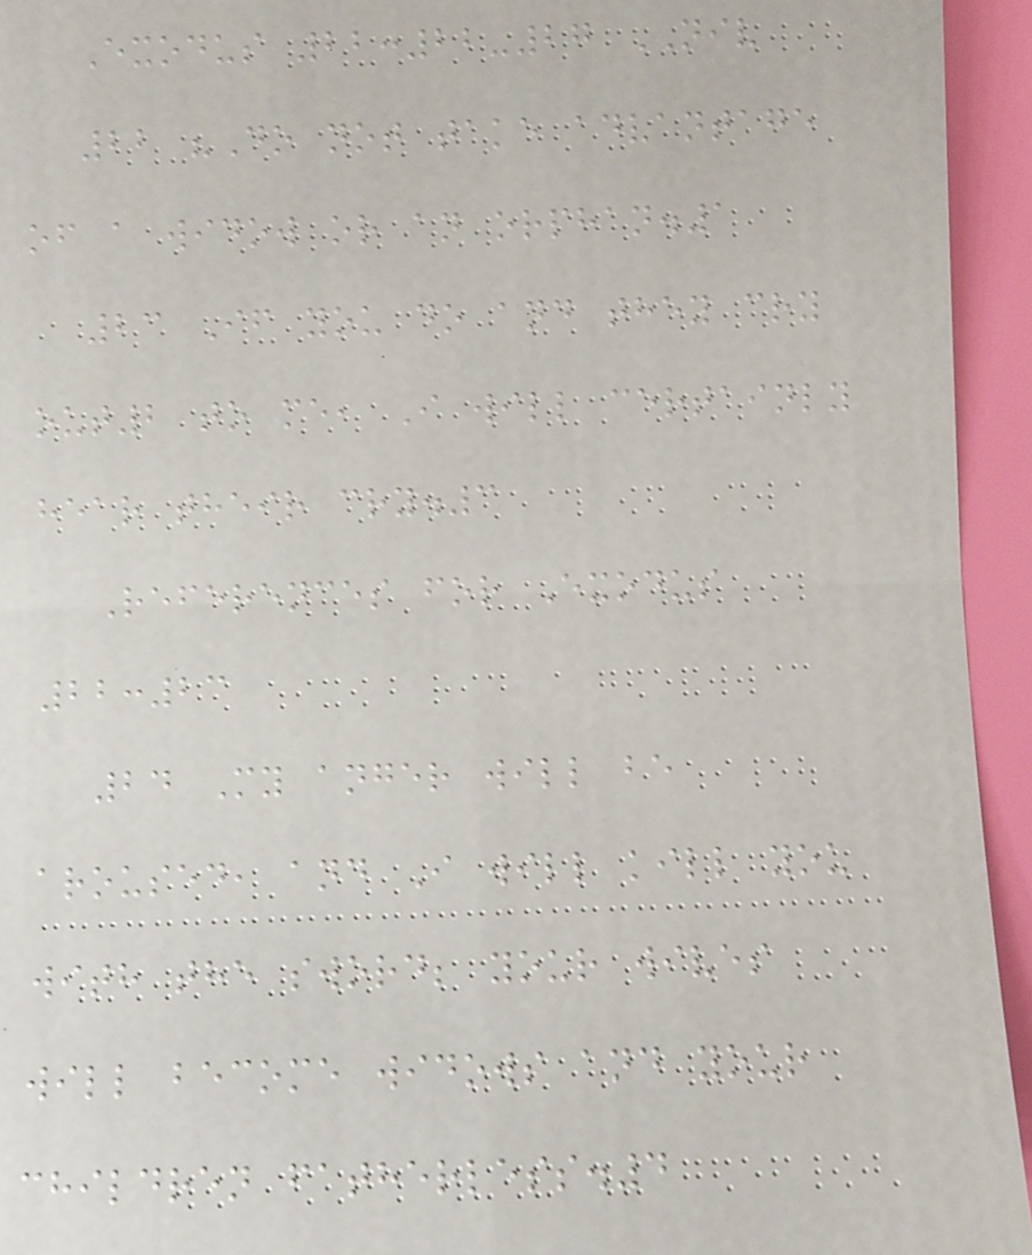Exodus 22:22-27 NIV
22 "Do not take advantage
of a widow or an orphan.1
23 If you do and they cry
out2 to me, I will certainly
hear their cry.3
References for Exodus
22:23
24 My anger will be
aroused, and I will kill you
with the sword; your wives
will become widows and your
children fatherless.4
